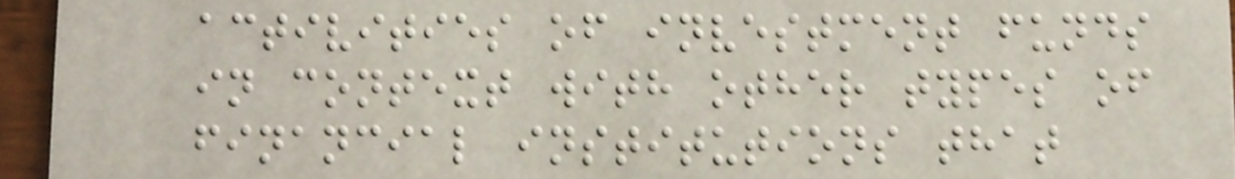activities of investment funds
in context with other types of
financial institutions that
